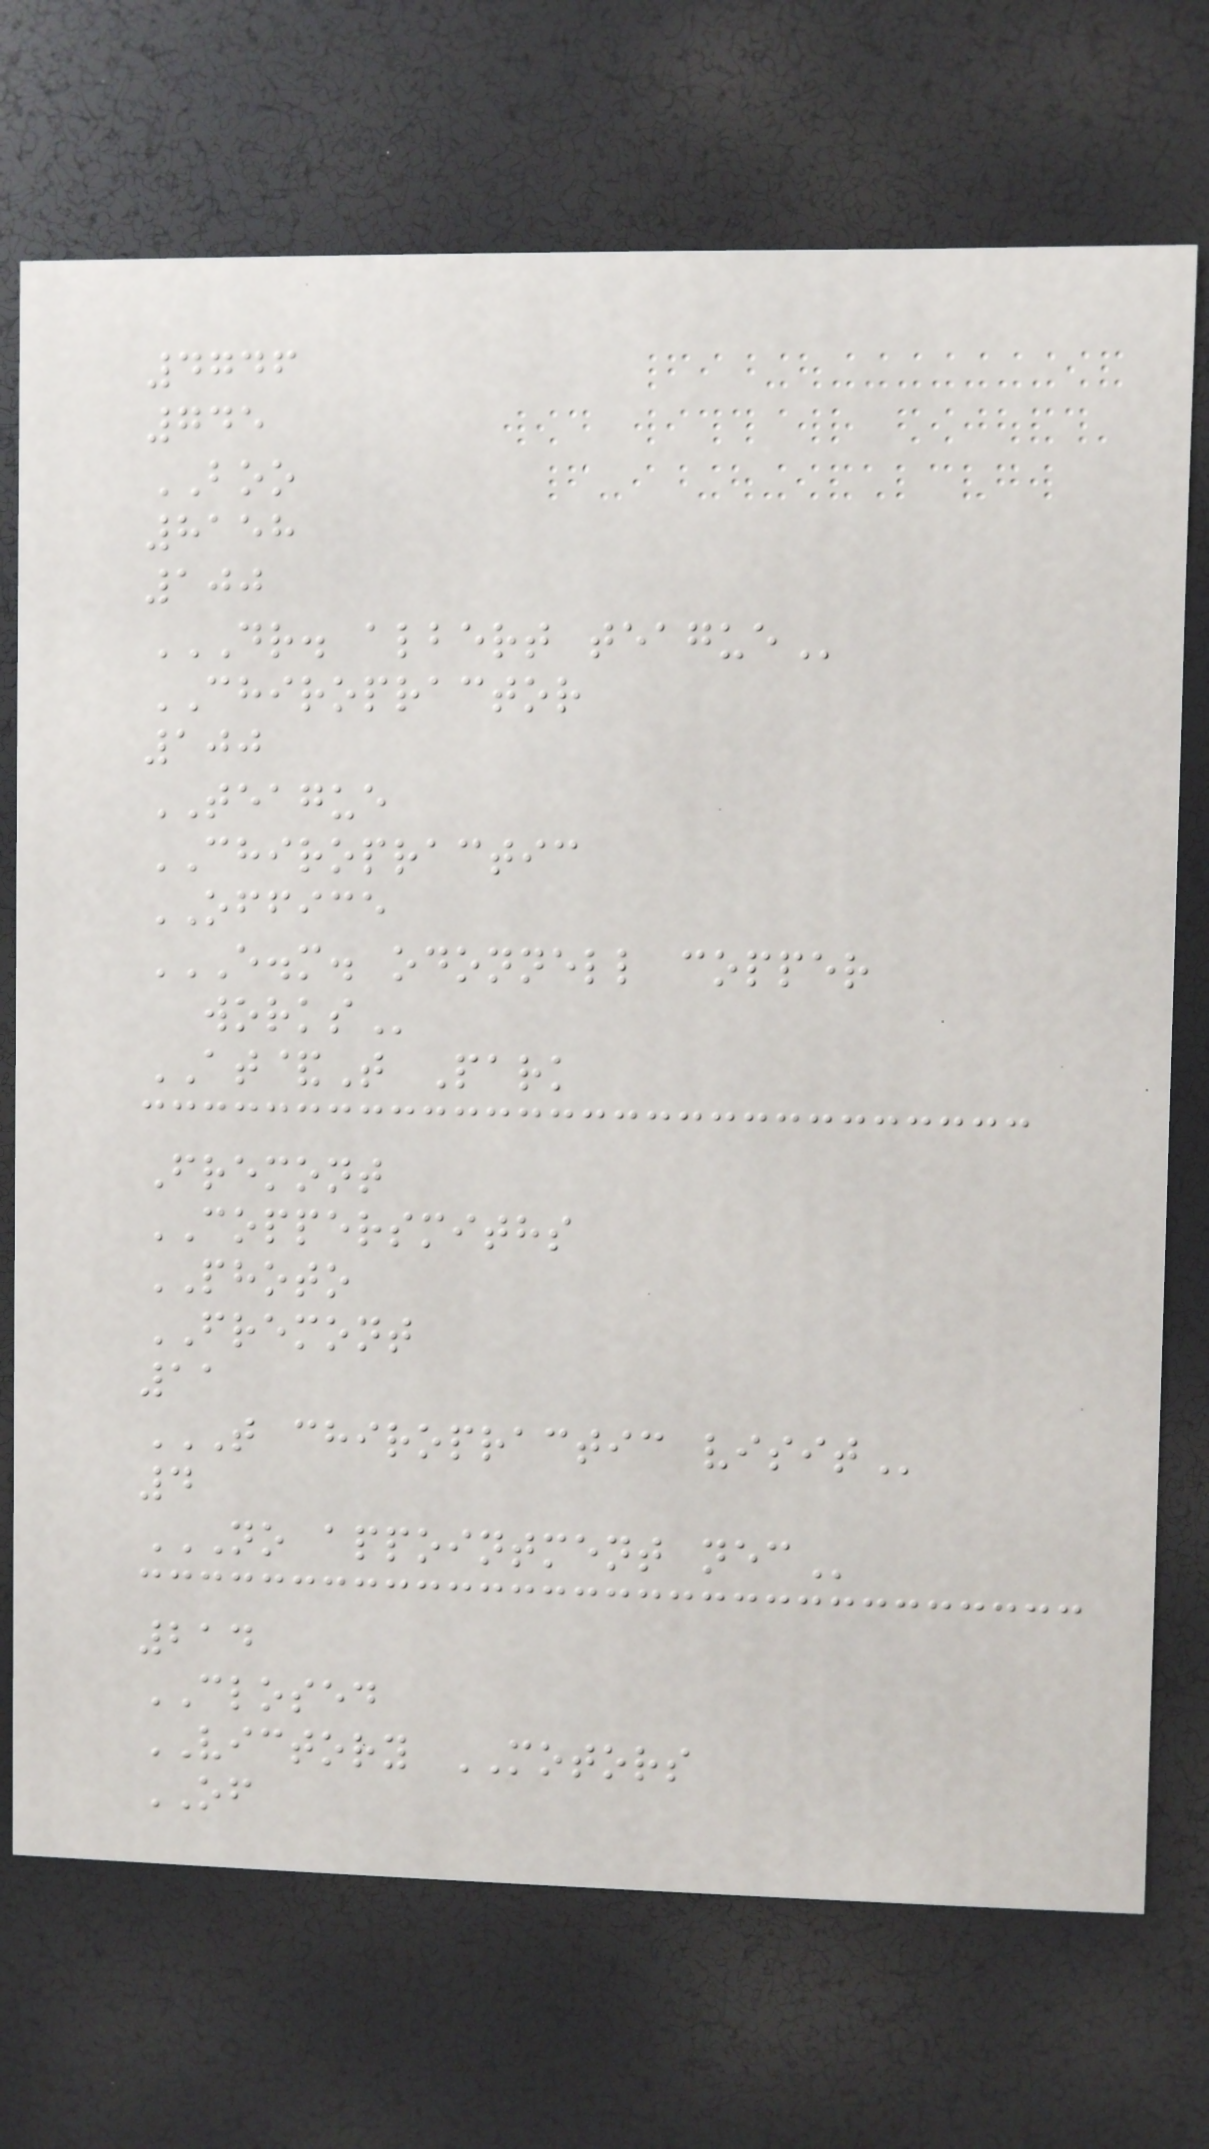4746
745
BOO
8158
100
DR. ALBERT TEAGUE
CHIROPRACTOR
100
TEAGUE
CHIROPRACTIC
OFFICE
E.M. ODONNELL COPPER
WORKS
AT&T Park
Fremont
COPPERSMITHS
PHOTO
FREMONT
11
T CHIROPRACTIC VISIT
4
NO APPOINTMENT NEC
214
CLOSED
VICTORY MOTORS
OF
